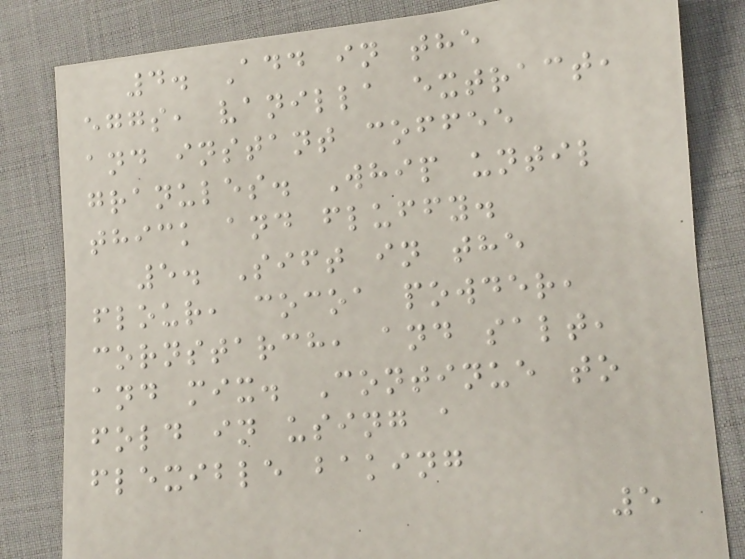4. Add in the
eggs, vanilla extract,
and instant coffee
granules. Whip until
thick and fluffy.
5. Sift in the
flour, cocoa powder,
cornstarch, and salt,
and mix. Continue to
fold in using a
flexible baking
5
